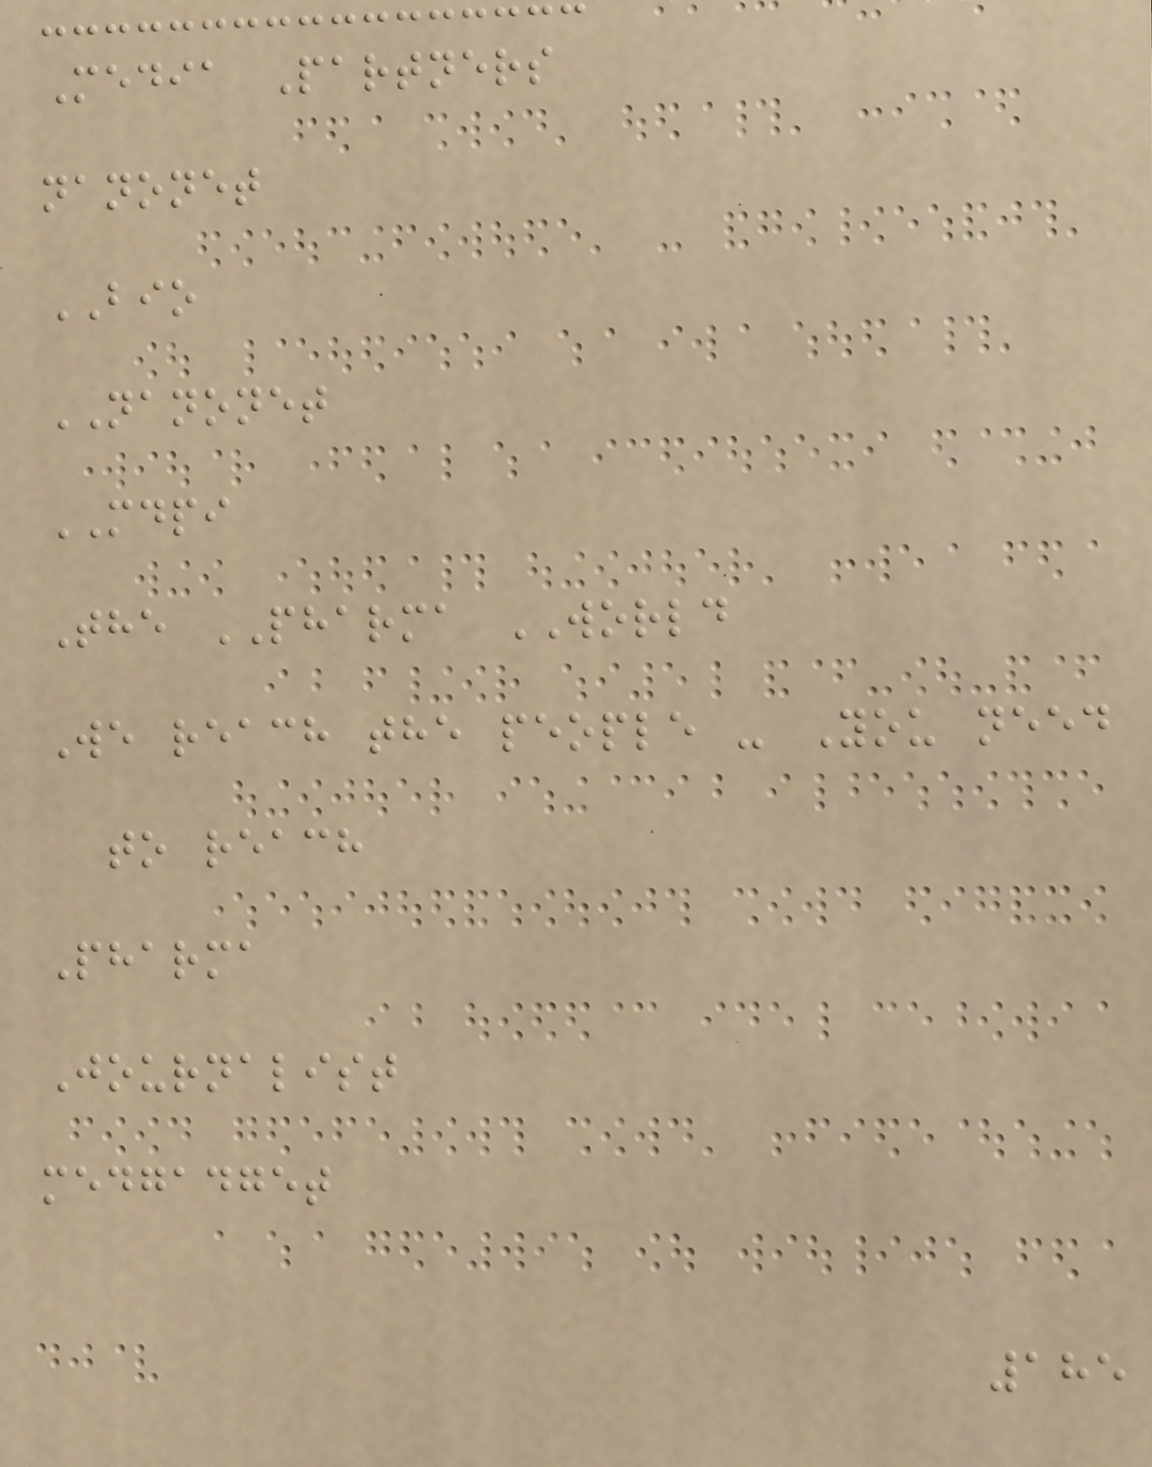Media Partners
nanonet
BIO
NANONET
MDPI
The PHARMA WORLD
We reach the people - You need
to reach
Pharma
Journalist
medgadget
185
